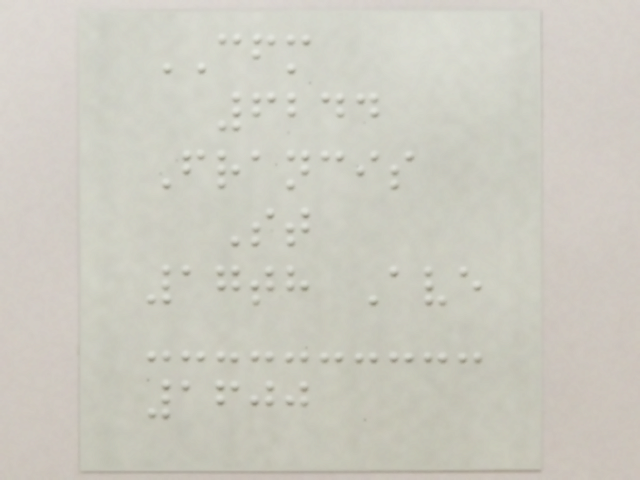CFM
6244
Francis
St
17th Ave
1600
